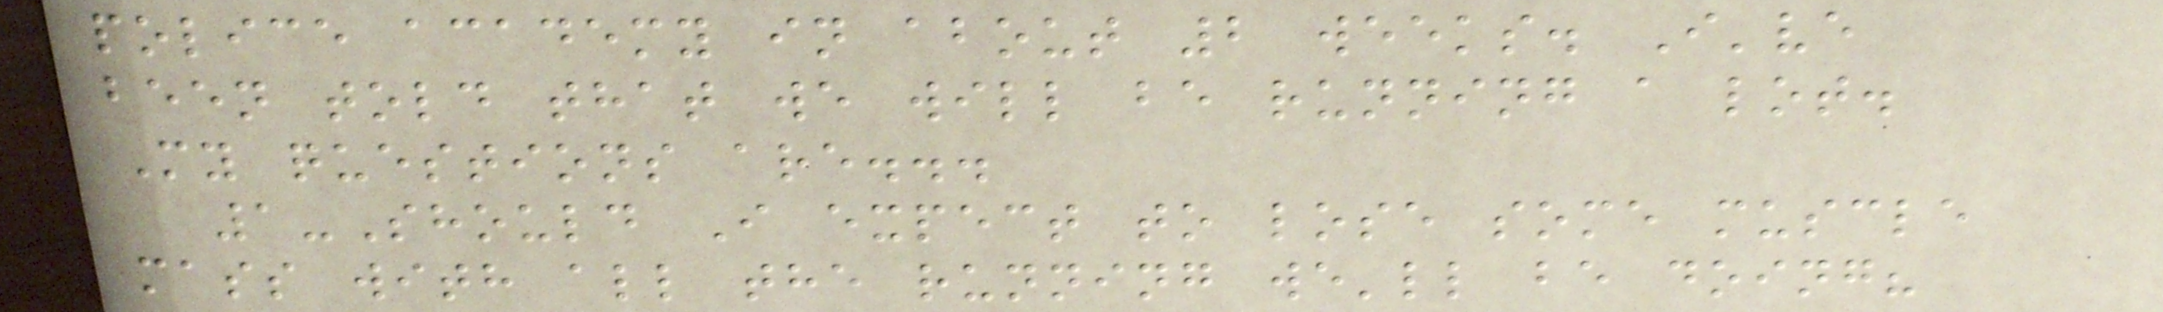police academy in about 2 weeks. I've
been told that we will be running a lot.
My questions are...
1-Should I expect to lose some muscle
mass with all the running we'll be doing?
